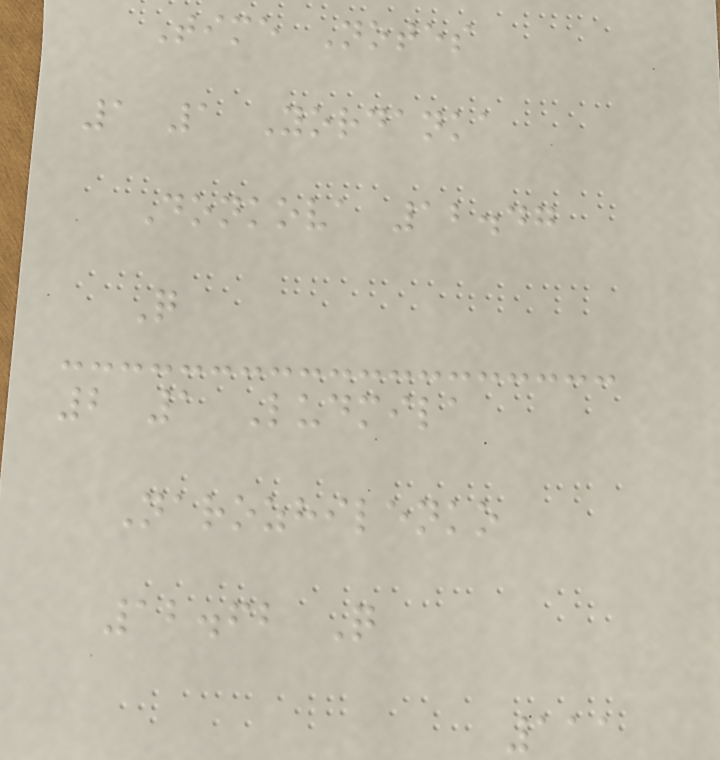Time Notes
1 1 Yordanka
Donkova 12.47
Q
2 1 Ludmila
Narozhilenko
12.62 Q
111
